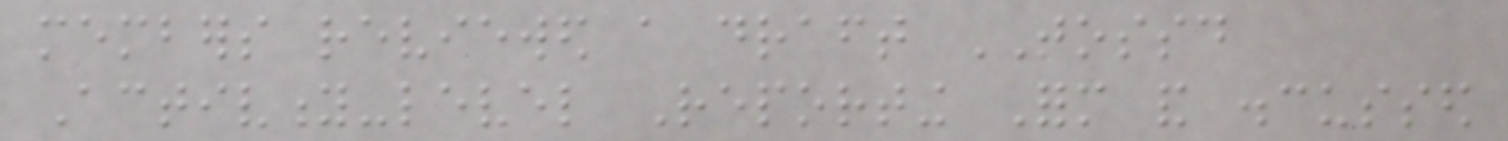members reviewed a draft TOSSD
Activity-level Reporting Form and discussed
